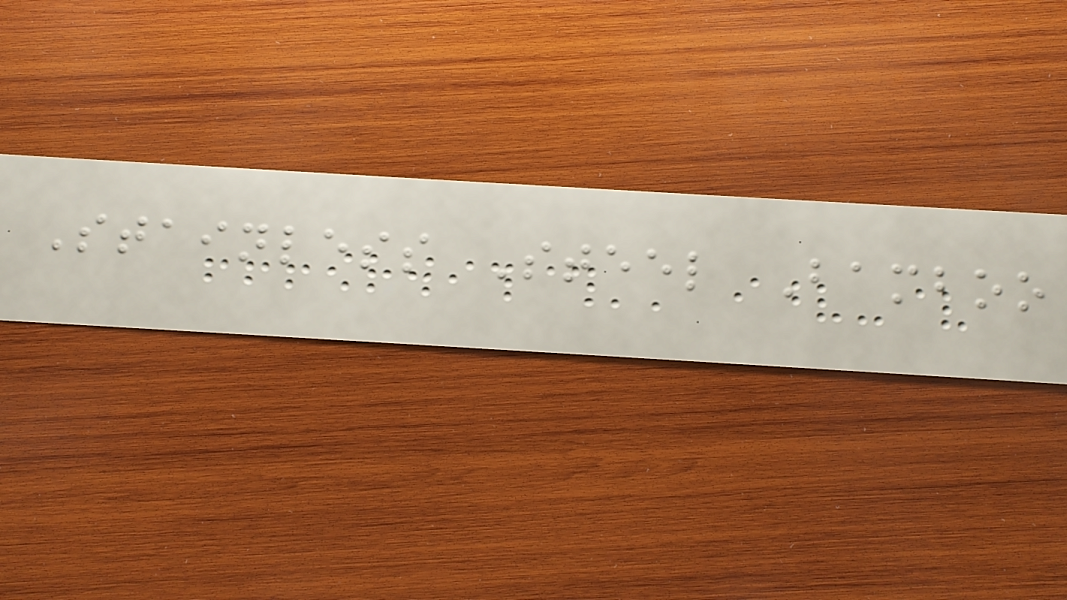Stainless Steel Bamboo
